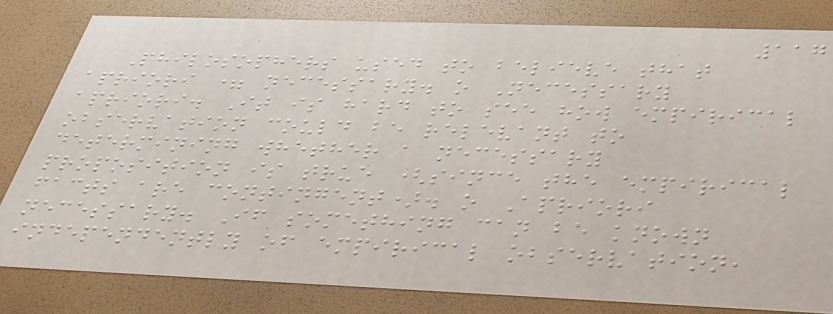117
Philosophers used to believe that
apriori = necessary. o Necessary
apriori. It is hard to see how empirical
observation could be relevant to
determining whether a necessary
proposition is true (since the empirical
facts are contingent). o Apriori
necessary. If something can be known
independently of empirical observation,
